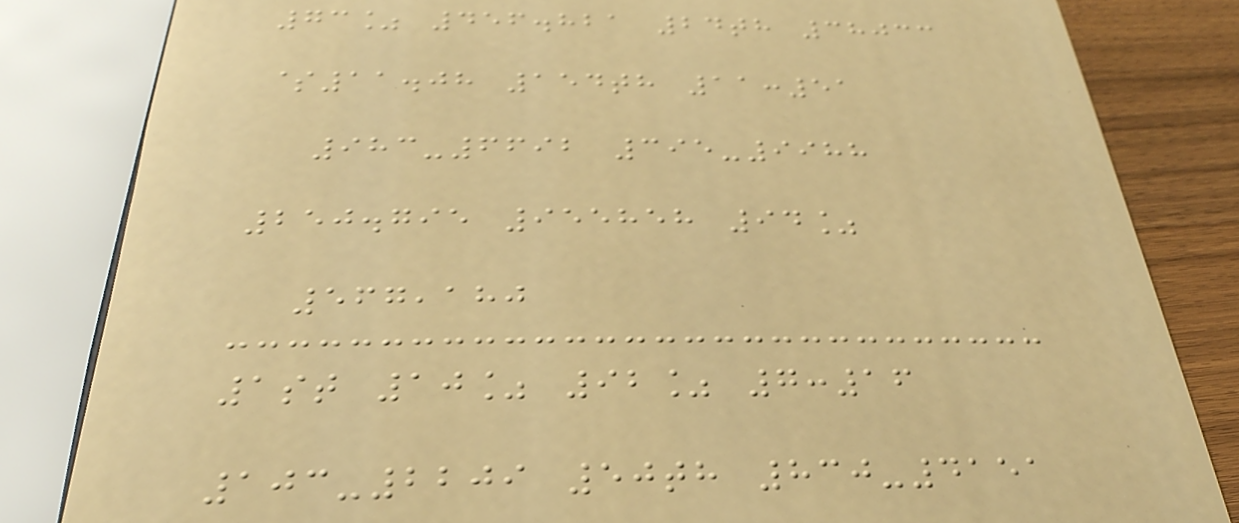73% 456.821 24th 38033
$11.08 154th 11:51
983-6692 395-9988
250.795 955858 94%
567,180
1st 10% 92% 7:16
103-2209 50th 830-4151
